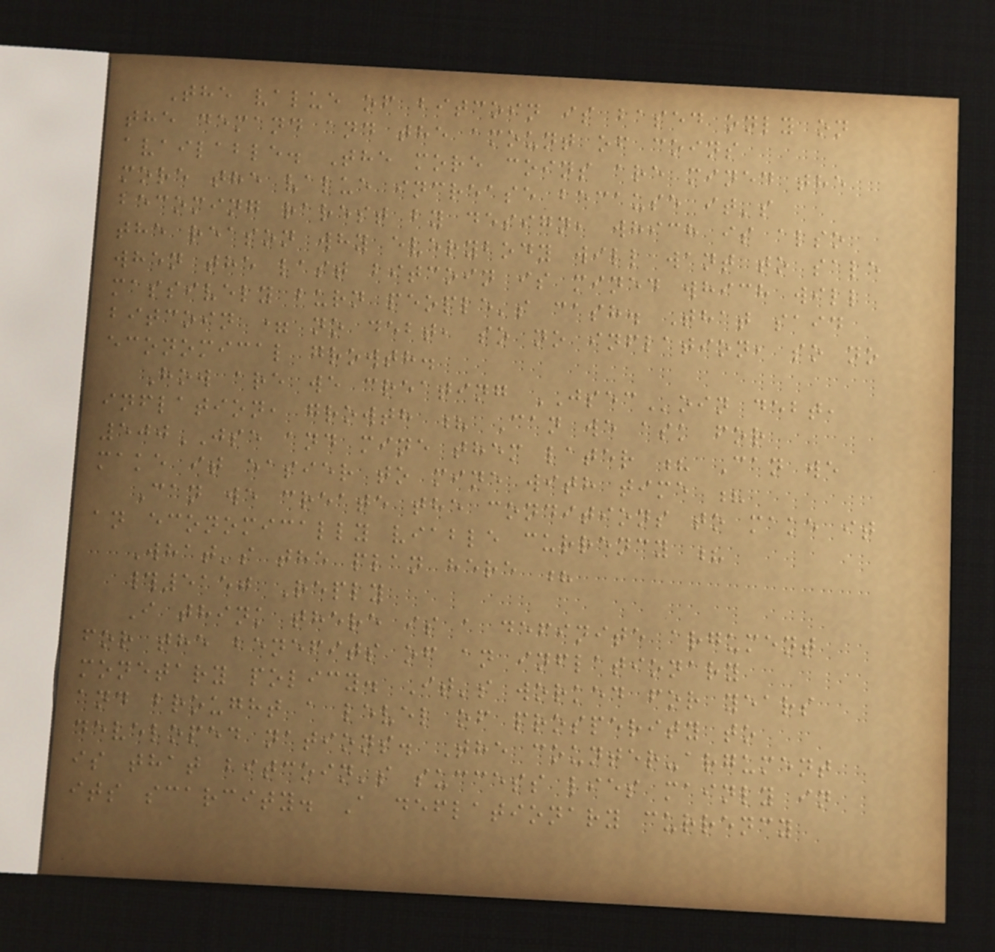The value of bitcoin is based only on
the demand and the amount of coins
available. The more coins are mined the
more the value increase because it's
becoming rarest by design, which is also
the reason why everybody will want to sale
when the last bitcoin is mined which will
massively burn people's cash. That said
bitcoin = no debt, so no inflation, so no
economical growth.
How are we creating JSECoin debt,
inflation, growth ? Can we ask for
500JSE and mine them later ? Can we
make it easier to mine with time ?
Can we create the conditions to make it
an economically viable currency ?
What's the plan here ?
#5150 Reply
I think there is a definite argument
for the benefits of an inflationary
monetary policy. It's worked for years
and brought a level of prosperity to
developed nations. The counter-argument
is that bitcoin's success lies mainly in
its scarcity. A deflationary currency
